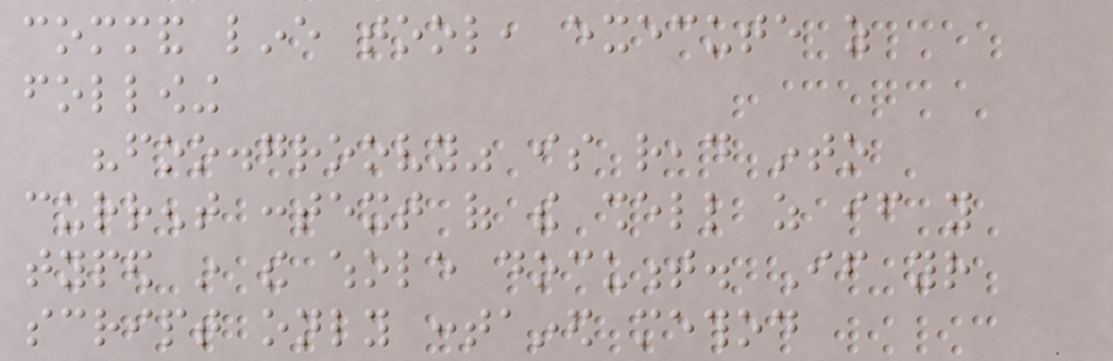command line tool, execute as
following
"foo.groovy" is read into
current context of the shell as if you
typed in the whole document. If your
script only contained method
